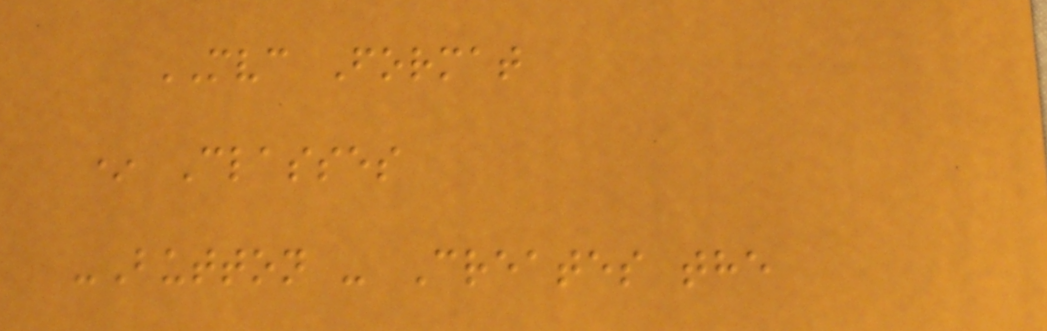MVC Format
* Classes
-Button - Creates the
